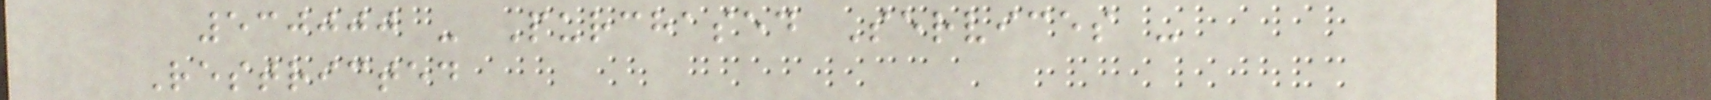530000 - Purchased Services -
Restricted
